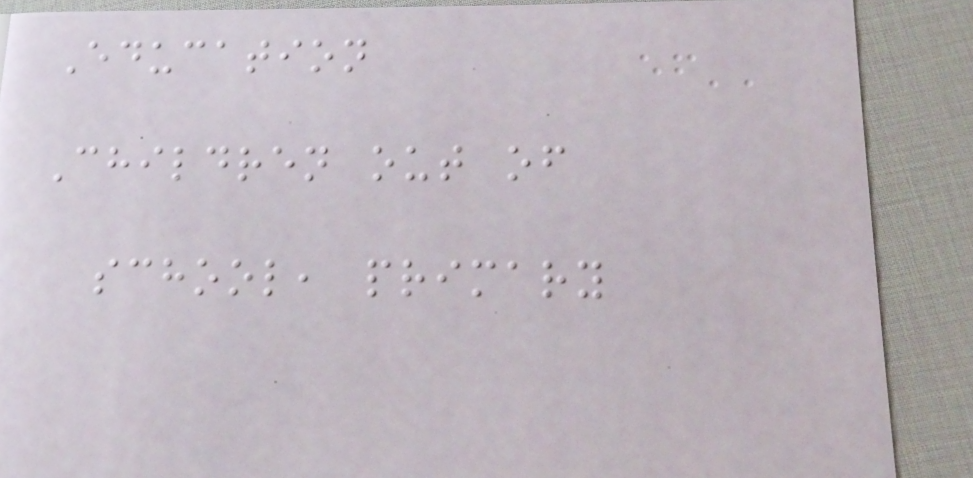Education
Children out of
school, primary
